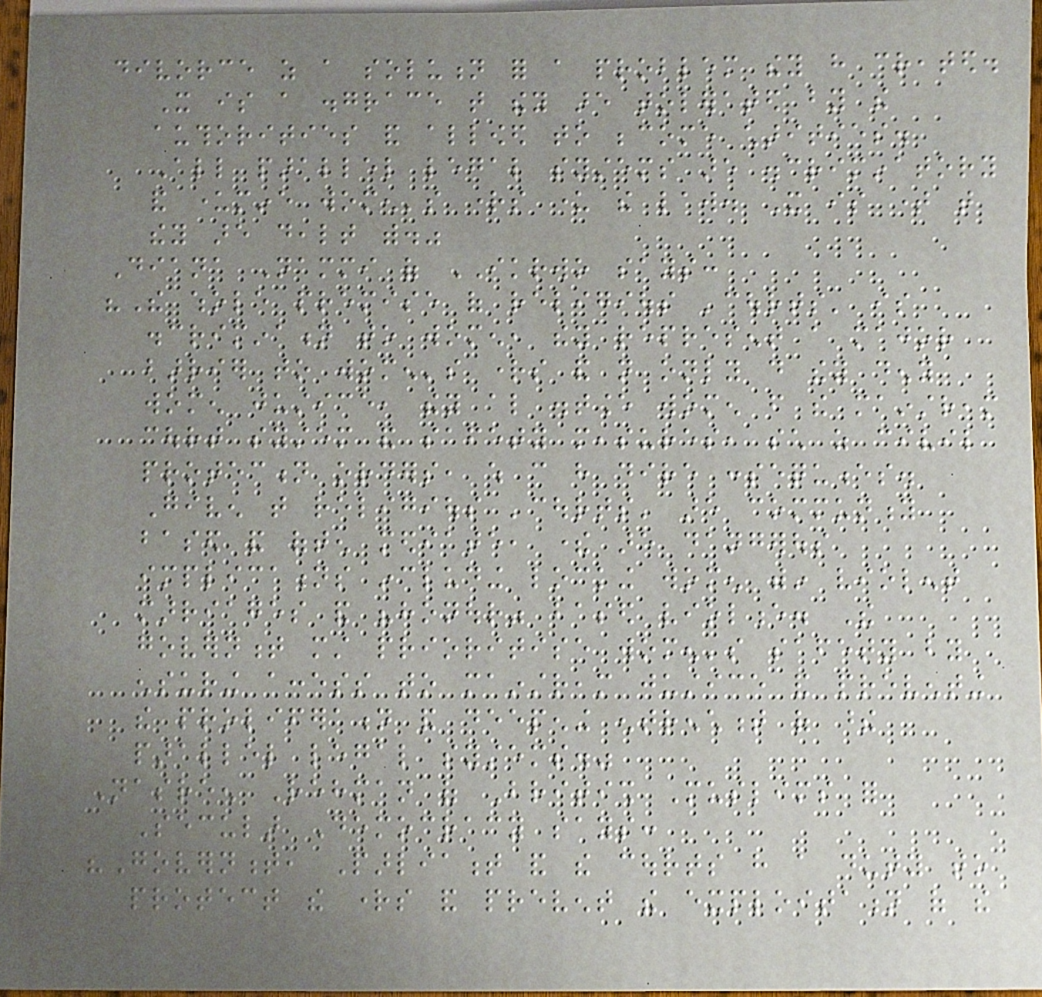divorce as a solution for a problem they have created.
It is a disgrace that they are tolerated by the
authorities and allowed to become charities.
All parallel legal systems are discriminatory
and undermine women's rights under the law. It is time that
they are dealt with."
Diana Nammi of IKRWO says:
"The whole premise of religious 'courts' is
discrimination to women, they represent a major
barrier to women's rights and not only do they deny
women justice, they also distance women from the mainstream
court system and safety measures, such as civil
protection orders, which can have dire consequences.
Given that religious 'courts' are community
based and often mediate, there are dangerous
implications including locking women within violent
marriages and "honour" based violence. The
government must prioritise women's safety by
ensuring access to mainstream justice and preventing
the proliferation and deepening entrenchment of these
parallel legal systems."
Nasreen Rehman of British Muslims for
Secular Democracy says:
"Government, Parliament and the courts have a duty to
protect the rights and prevent the exploitation of the
